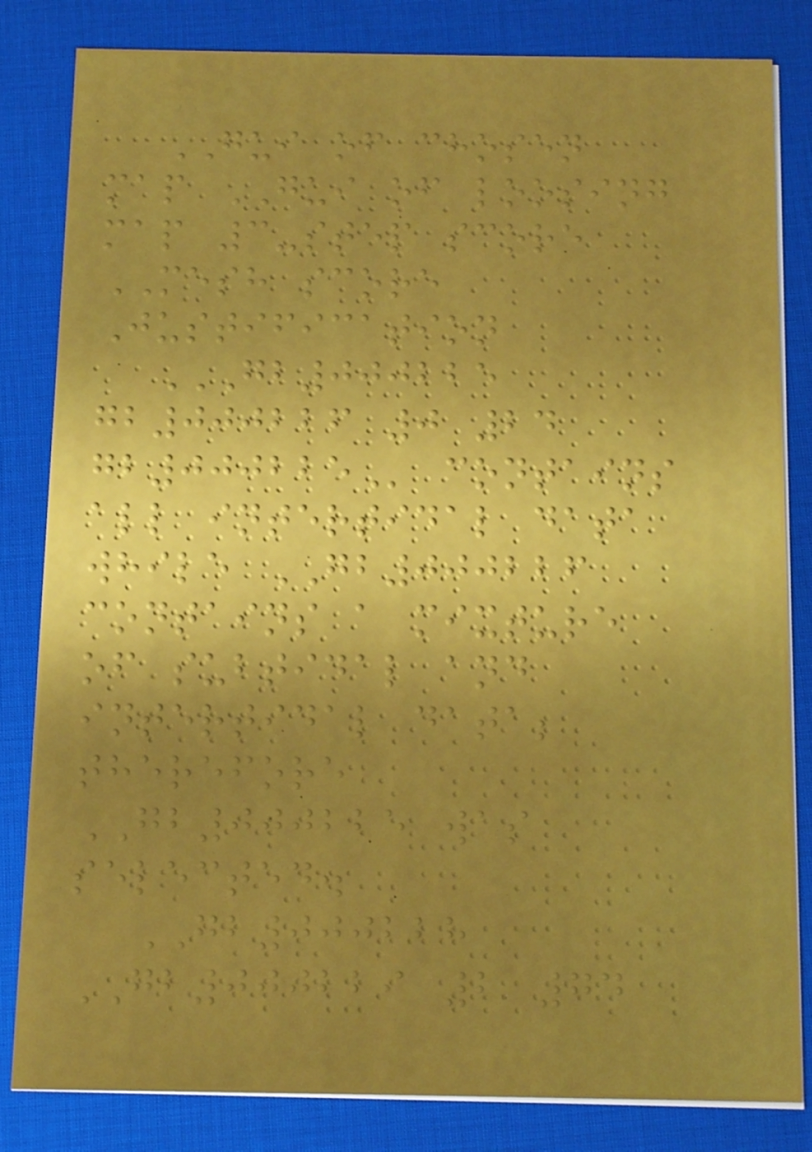GUI of chosen
map GUI of loosing
map 3-step score
MESH score
Justification
GB000225
GB000226 0 24
GB000225 contains
all intertidal data
while GB000226
contains a mixture
of subtidal and
intertidal data;
therefore
GB000225 was
selected.
GB000228
GB000229 2 74
